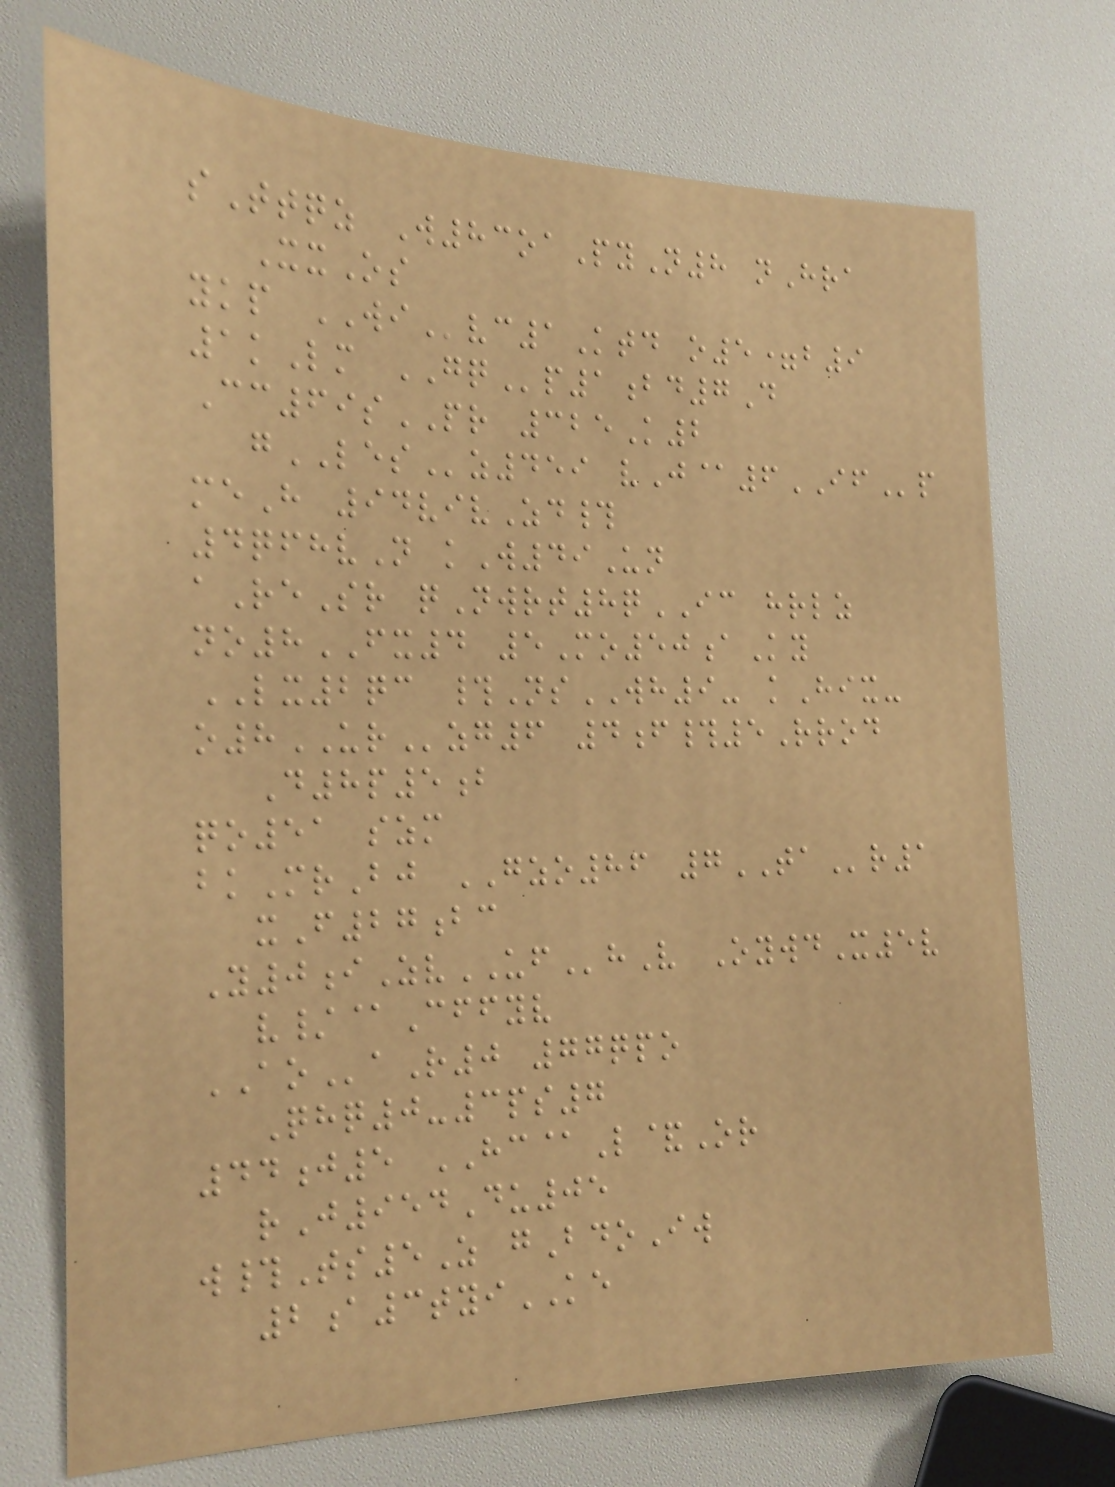sTtqz W83oaPyN8 nHra
XxOs
ykp WIvc1Ktd o5=b9
1kLm GQp1bd7D
Cc69sPR 325K2
gLESz459 vJ@6IFp
meH 94vivZd#
4qfhvN kW49Un
aReSr qNwrt8qIC hrlz
no8FX4 5Mo50aKy
LX2qc #NsWH9- kHix-
o8URzg6 4f#5Rrod
D8p5b
qo51 szm
bkMrBj GZO86 7TAr1
xF27bc
Y0iZvUFhV OywdX5v
v/@Cffyv
AOaR0 77qpo
Qhq0-3ps7
44j5 HC@L&Or
rJ954Du05
w#Ts5Z gBdoIw
2a3tyiKE
